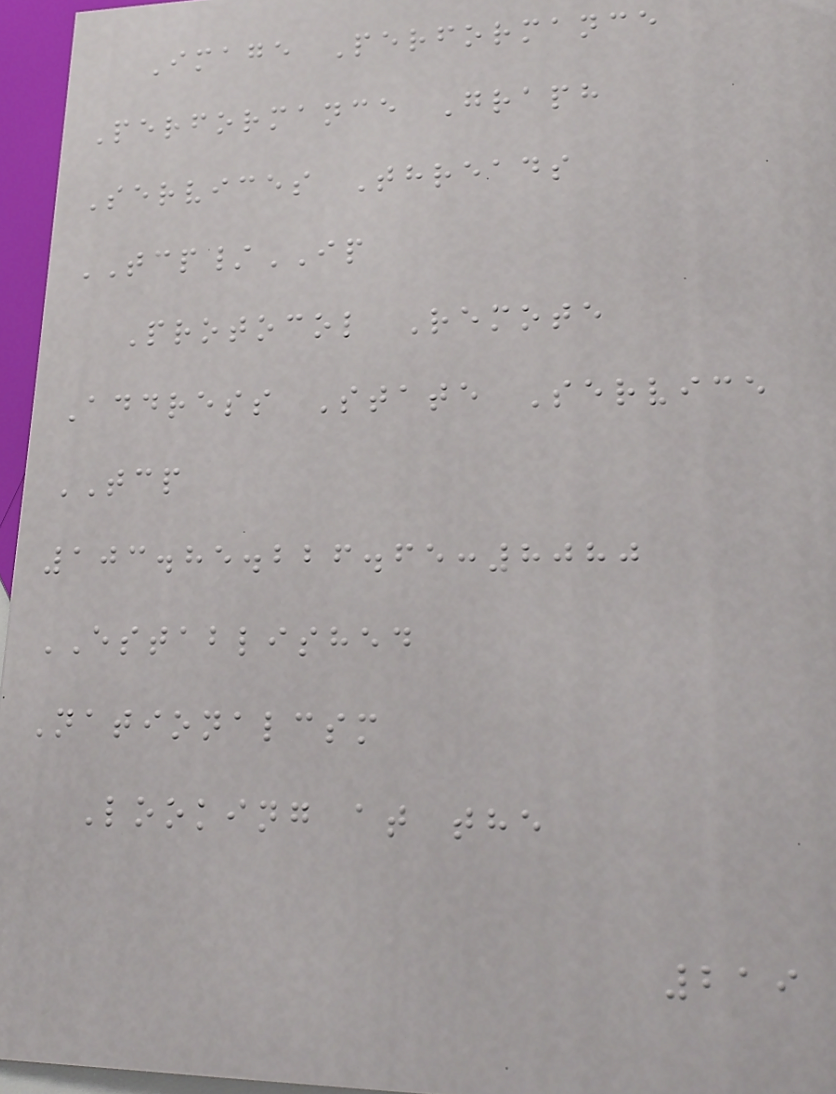Image Performance
Performance Graph
Services Threads
TCP/IP
Protocol Remote
Address State Service
TCP
103.85.226.65:8080
ESTABLISHED
Nationalcsm
Looking at the
219
